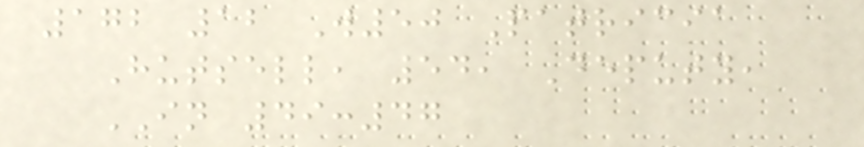172 12 W50 Patricia
Hutsell, 54, Deputy,
IN 49:47
